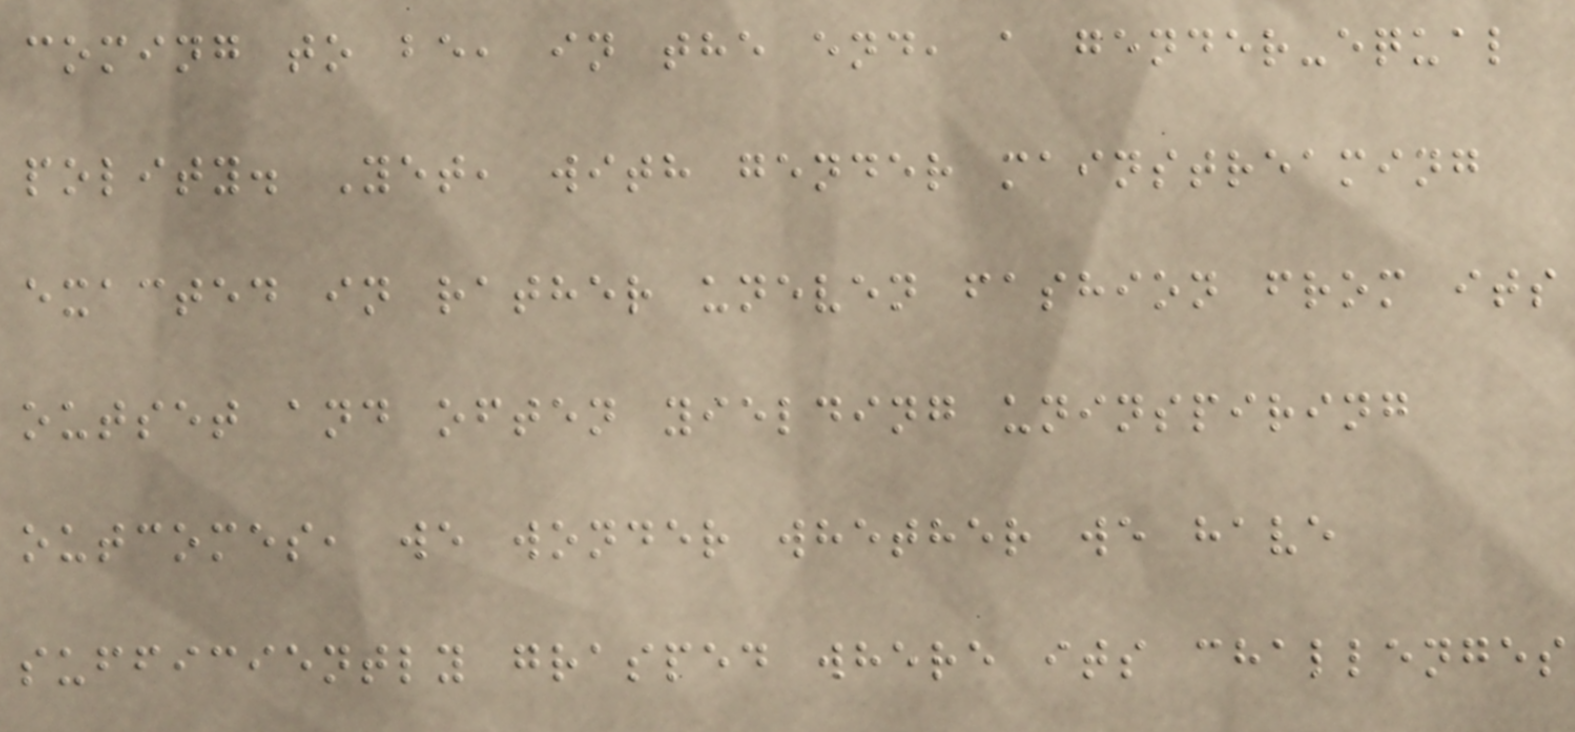coming to be, in the end, a gender-equal
polity. Yet, with gender mainstreaming
exacted in rather uneven fashion from its
outset and often yielding uninspiring
outcomes, we wonder whether we have
sufficiently grasped where its challenges
